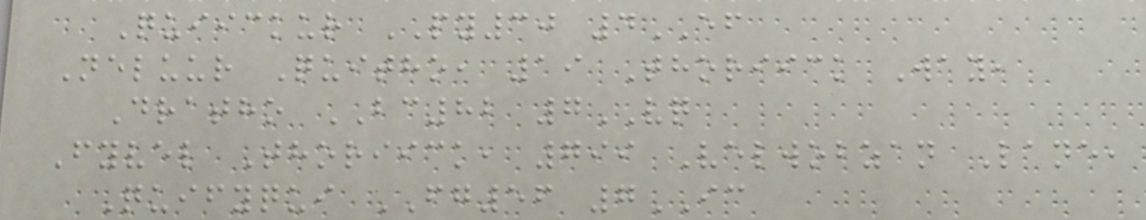Quiickur PY30 4EF
Neluur Quitho, 19 Thoriick Way,
Dratho BC82 7VQ
Fyvel Thoriick, 799 Velwobzan Lane,
Quifyqui FG56 7IC
